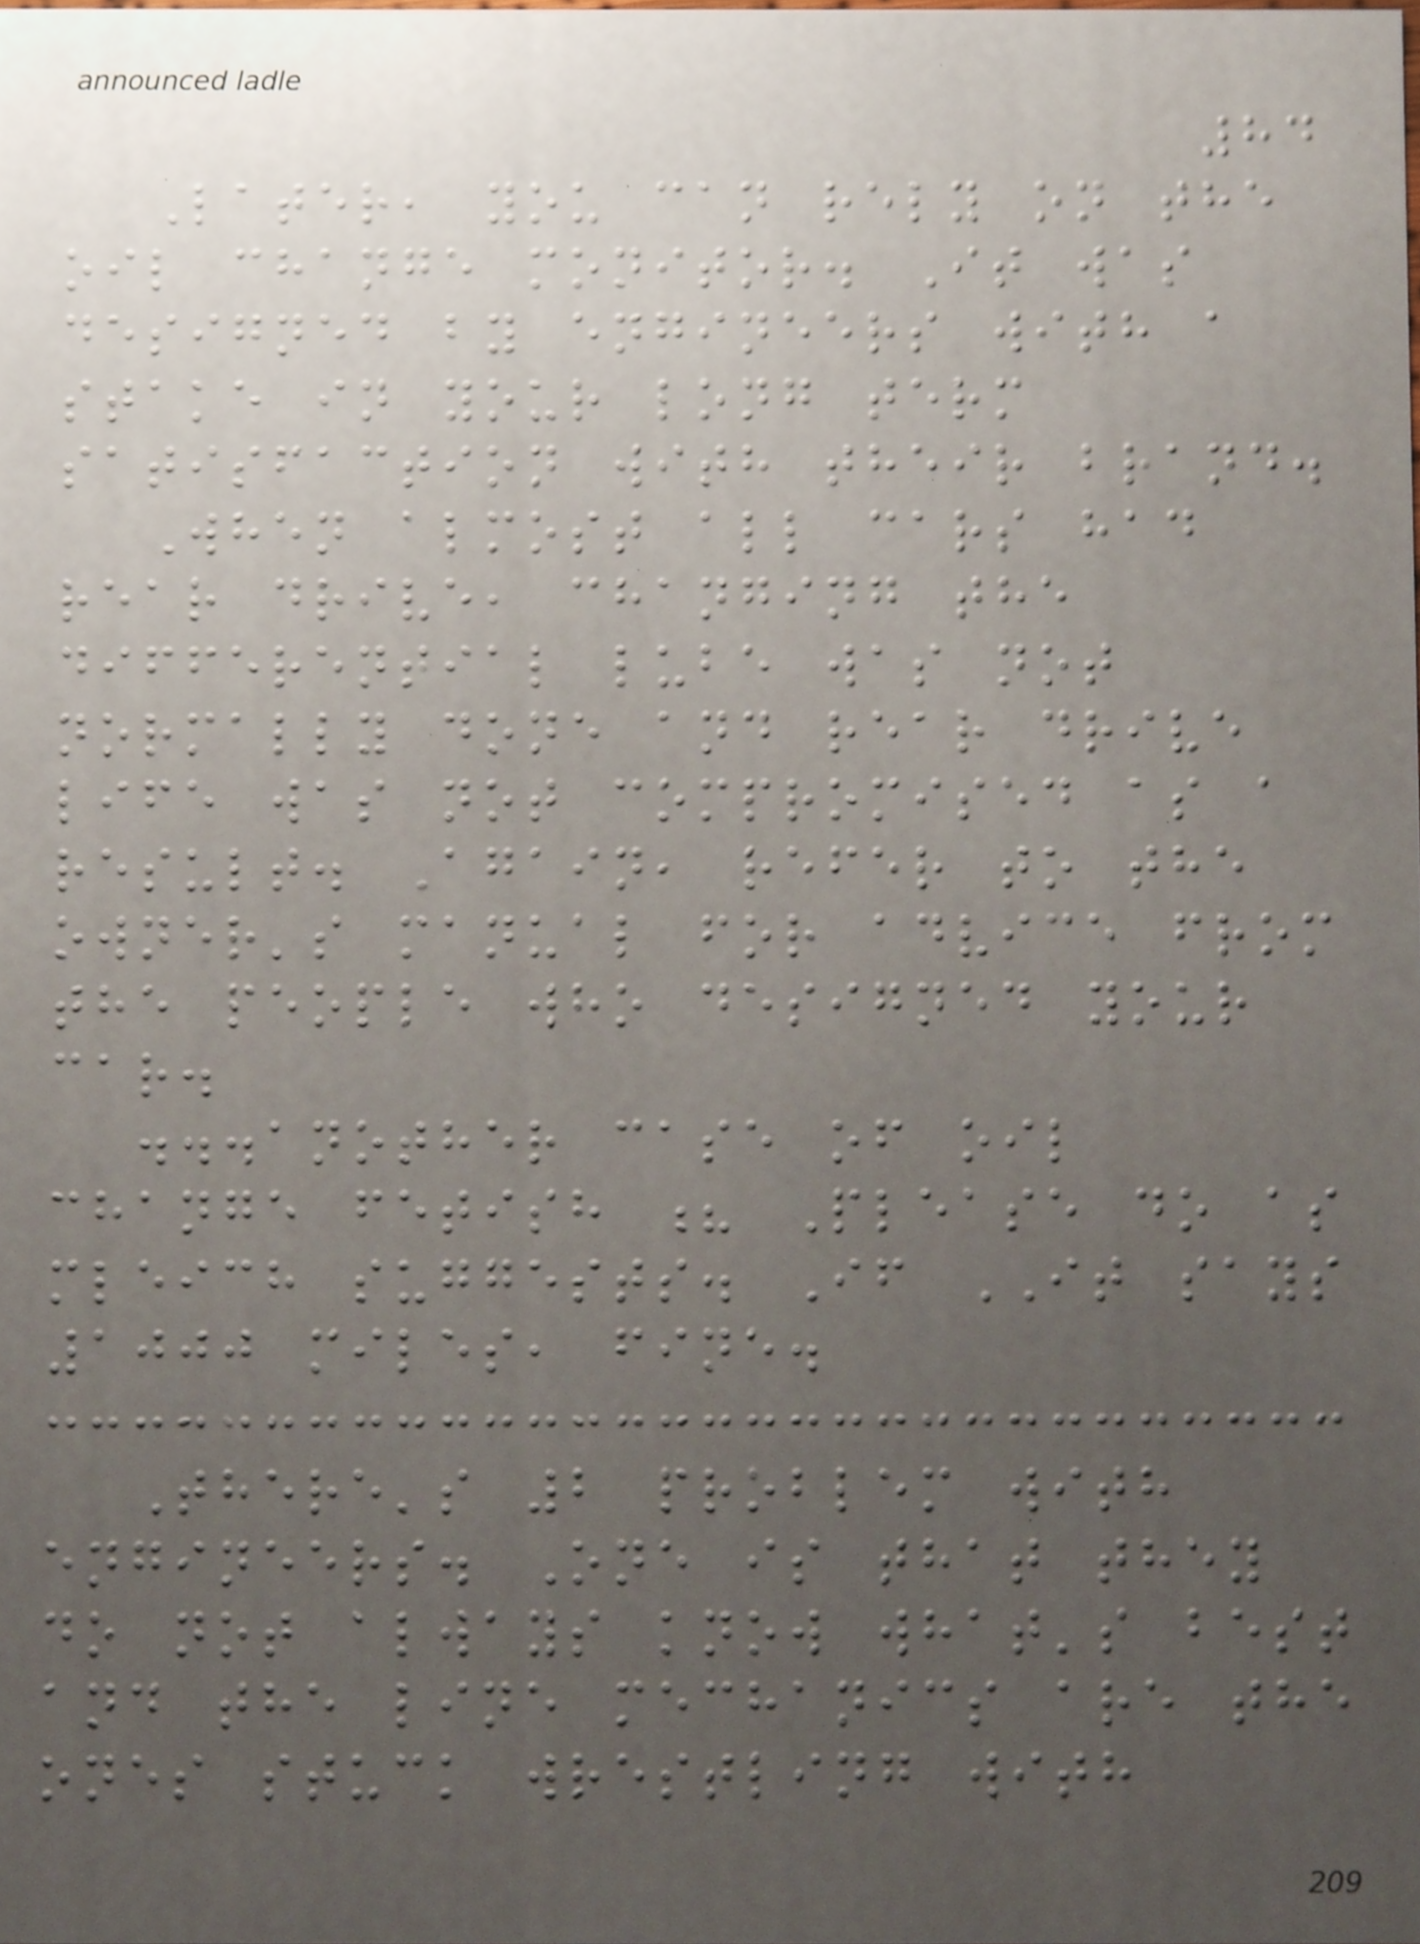84
Later, you can rely on the
oil change monitor. It was
designed by engineers with a
stake in your long term
satisfaction with their brand.
When almost all cars had
rear drive, changing the
differential lube was not
normally done and rear drive
life was not compromised as a
result. Again, refer to the
owner's manual for advice from
the people who designed your
car.
...another case of oil
change fetish ? Please do as
mleich suggests. If IT says
1000 miles, fine.
There's 2 problem with
engineers. One is that they
do not always know what's best
and the line mechanics are the
ones stuck wrestling with
